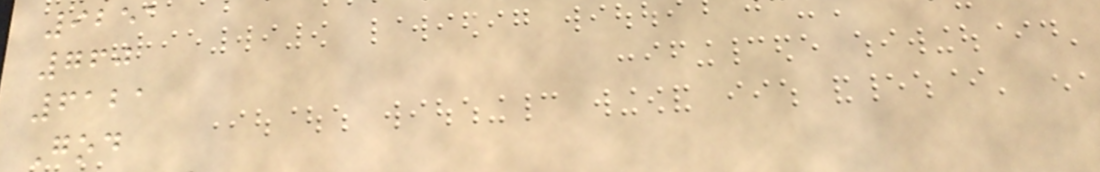9251
760
6121
God
